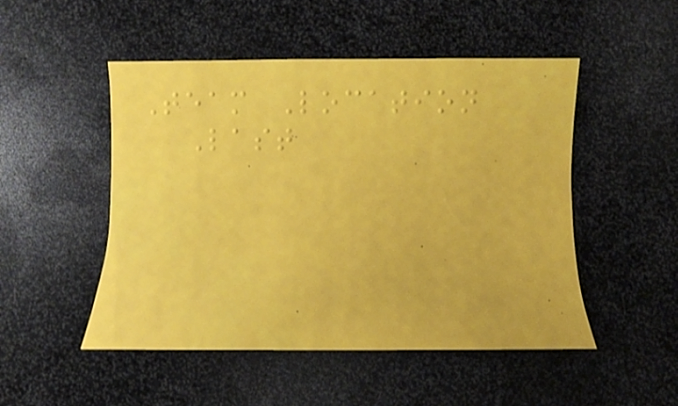Team Location
Last
